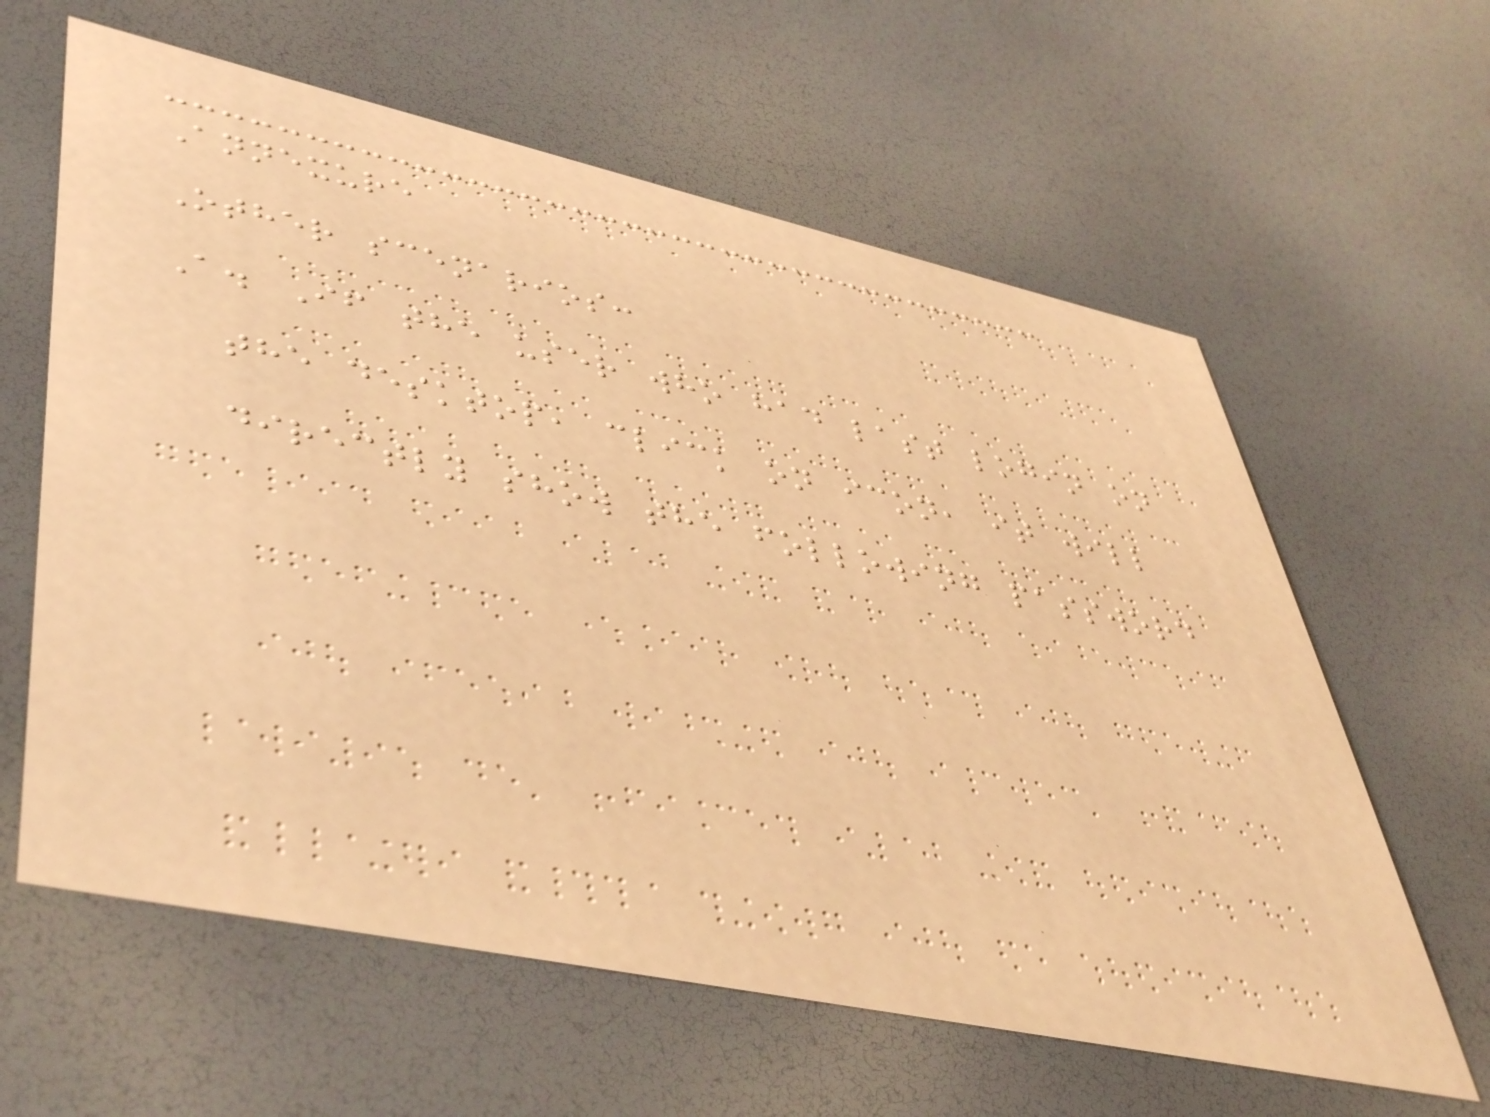Annexure
Other scenarios:
A. If the user who had last login on
the desktop, click on icon, it will
directly show the following password
